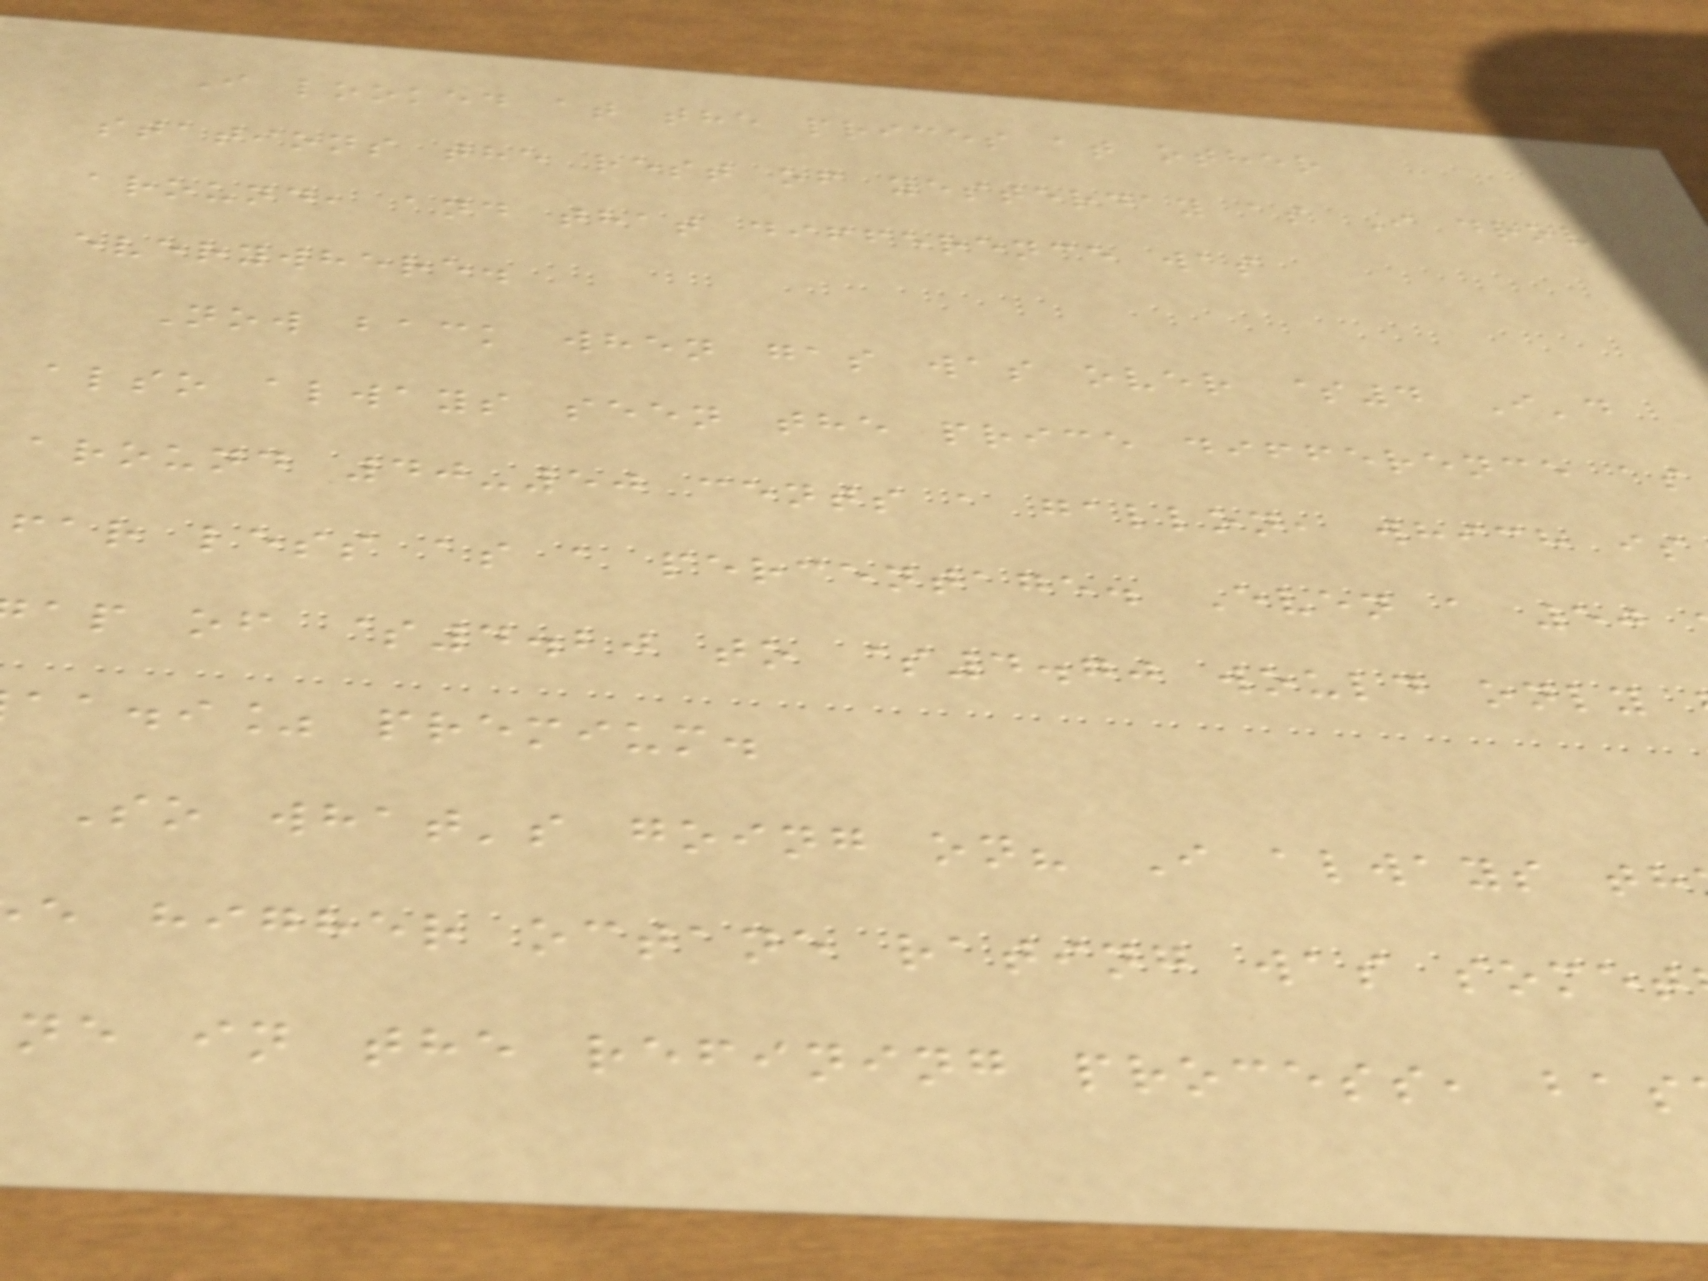I looked at the prices at other
stations the rest of yesterday as I drove
around, and that difference was
everywhere.
Now back when gas was over $4 I'd
also always seen the price difference as
around 40-50 cents a gallon, which is
far less as a percentage. Even a 50
ap of $4.20 to $4.70 would only
aa.i% premium.
So what's going on? I always th
e higher octane rating was somet
ne in the refining process, bas
